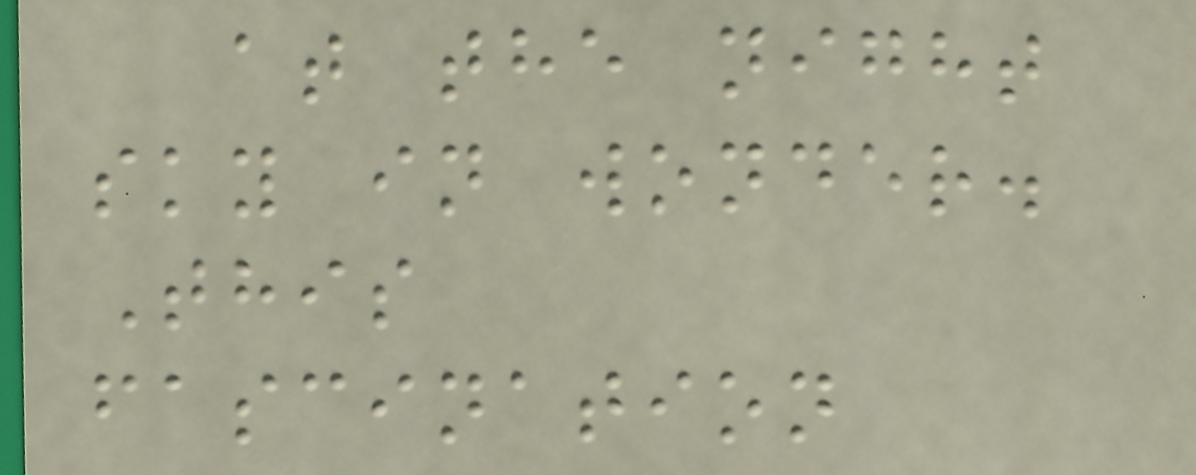at the night
sky in wonder.
This
fascination
